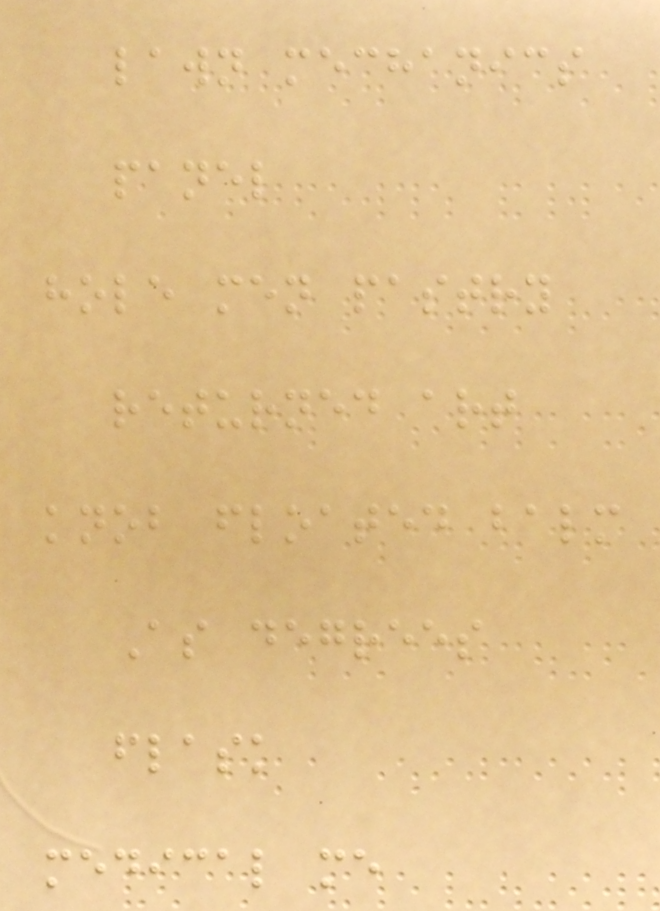lawn mechanics
panel
hole men pastry
returned art
knob floated balm
As degrees
flask
medical me
